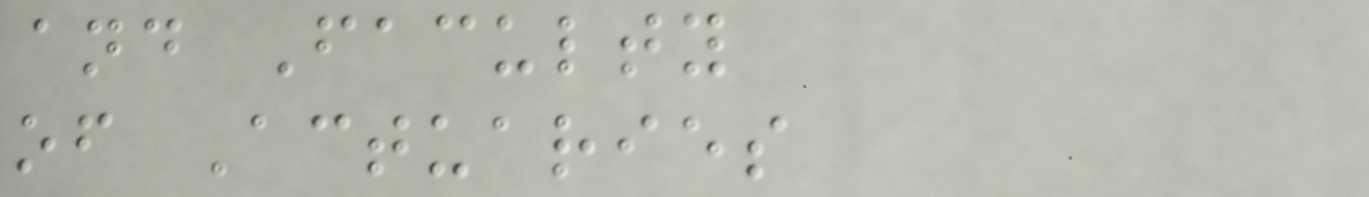and Faculty
of Actuaries
